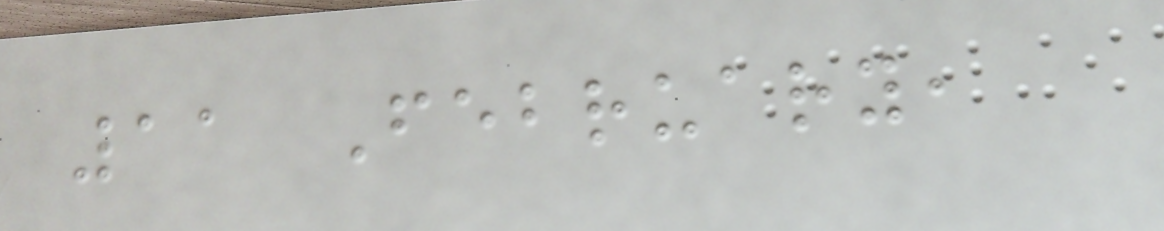11 February,
